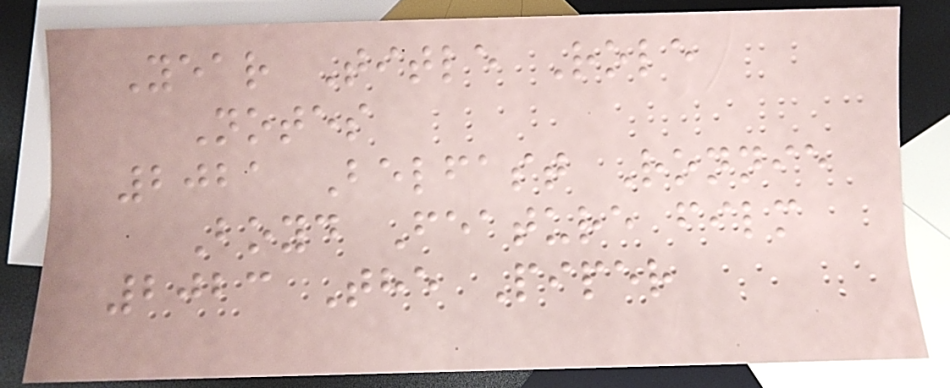Year Title Role
Notes
2021 Belfast Ronnie
Boyd Feature film
2023 The Piper
